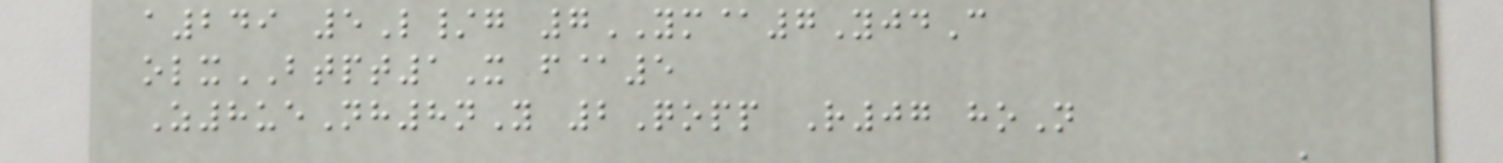a249 5L/g 7YM@7YjdC
olxBTPT1X f@5
Z8ueNh8nY 2Qopp R07 hoN
